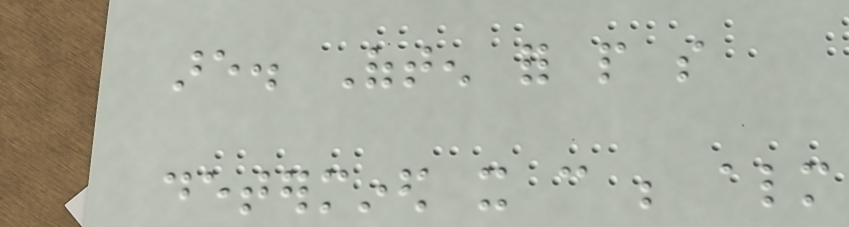are. Often for people so
determined it can be almost
